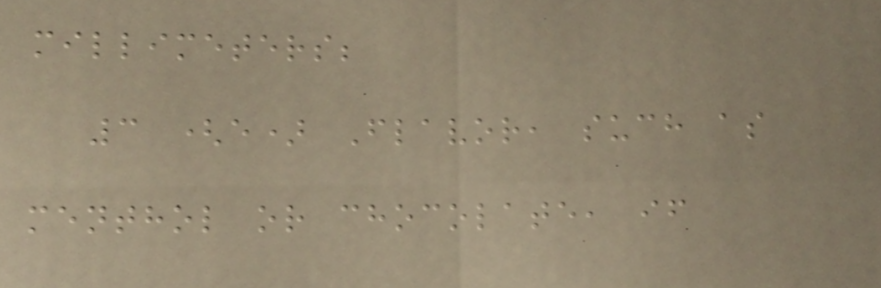millimeters;
3 (e) Flavor, such as
menthol or chocolate, if
